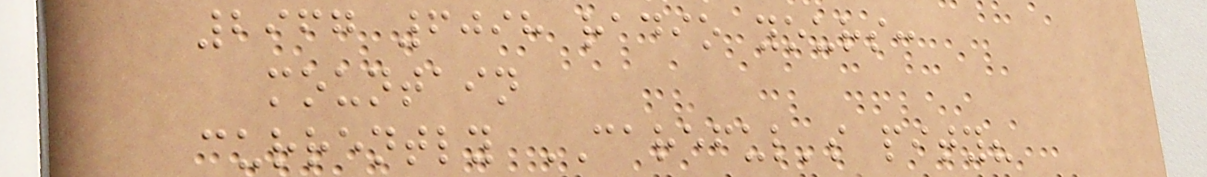2967 6098 radio yours:
mountain
currently CAREFUL's pity?
